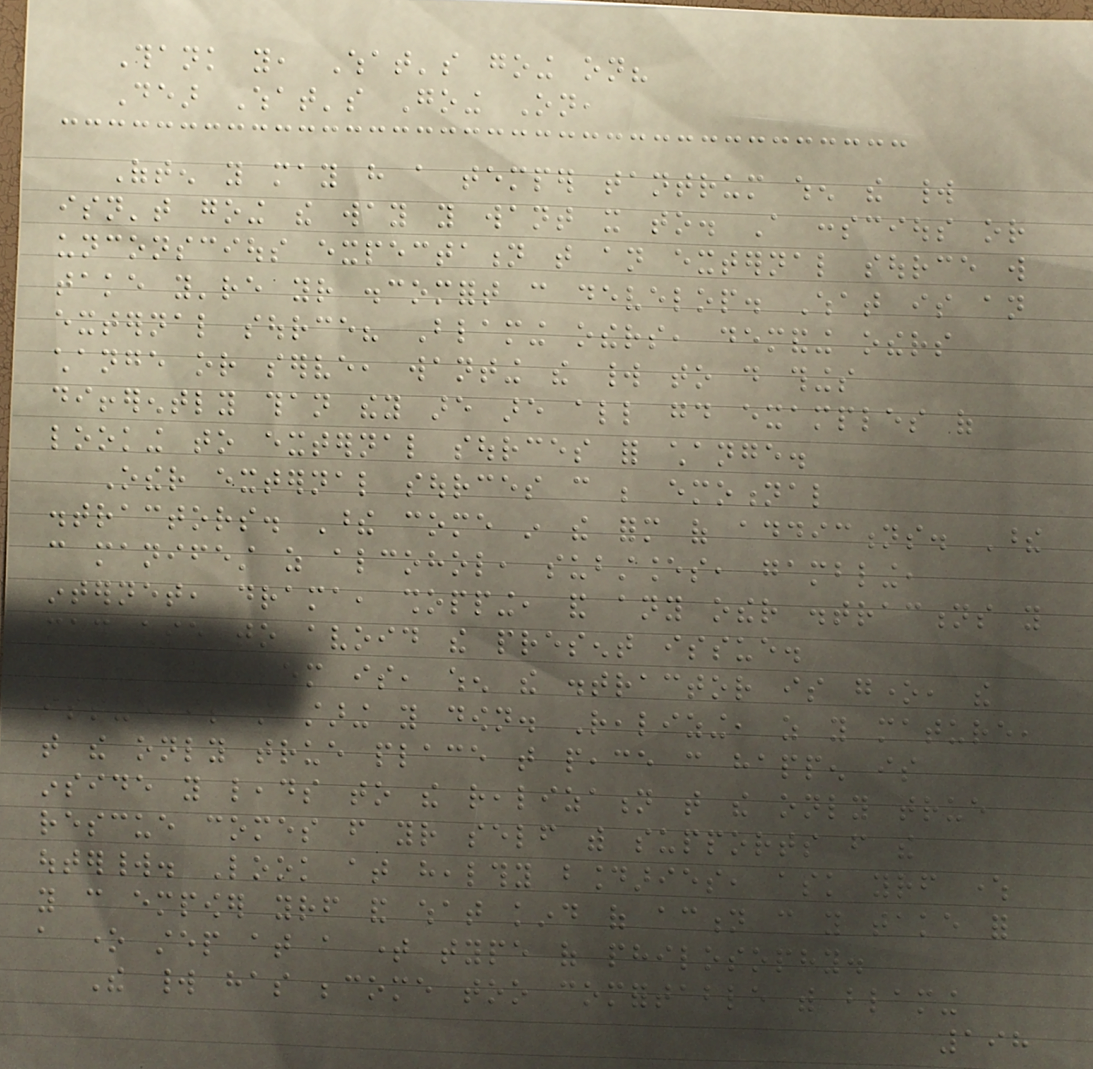Thank you, What's going on?
Dear What's Going On,
Often you may have a temper tantrum when the world
isn't going the way you want it to. A conscious or
unconscious expectation that an external source will
take you're your discomfort can develop. What is an
external source? Blaming others, demanding others
change or serve, wanting the world to do things
differently than they are are all good examples of
looking to external sources for change.
Other external sources can be emotional
distractors. These come in the form of addictions. These
can manifest as alcohol, substances, gambling,
internet, drama, shopping, and any other distractions you
may use to avoid the present issue.
The problem is, when the distractor is gone, the
issue is still staring you down. Realizing, as you mature,
that the only true place that peace can happen is
inside you leads to the realization that the only true
rescue comes from your self with supports from the
outerworld. Look at healthy boundaries, ask yourself where
you can empower yourself and what kind of action can you take for
a one step at a time type of philosophy.
The world has become too comfortable with blaming
198
